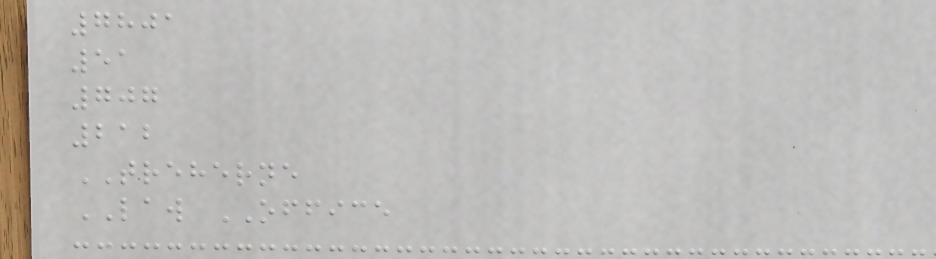7801
51
707
212
TREHERNE
LAW OFFICE
